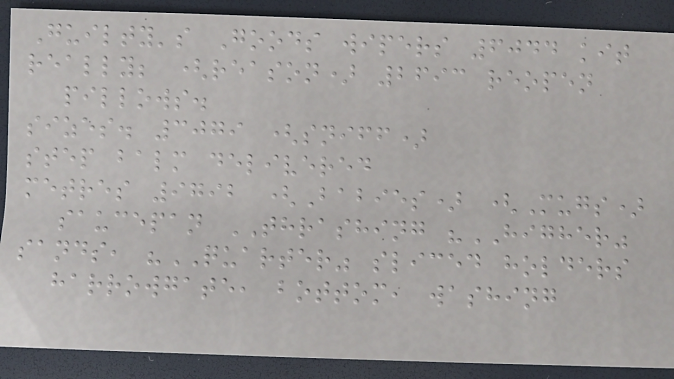Guilty's Goods wipers 6044 kit
really; (reason) 2693 reopen
pillows.
sizes. 3079 (sniff)
step balm delivered
metres 9792 (Babies) (Mugs)
saucepan THRASHING "HIGHER"
sands, "QUARTER" sliced holders
harrowgate, bottom, washing
